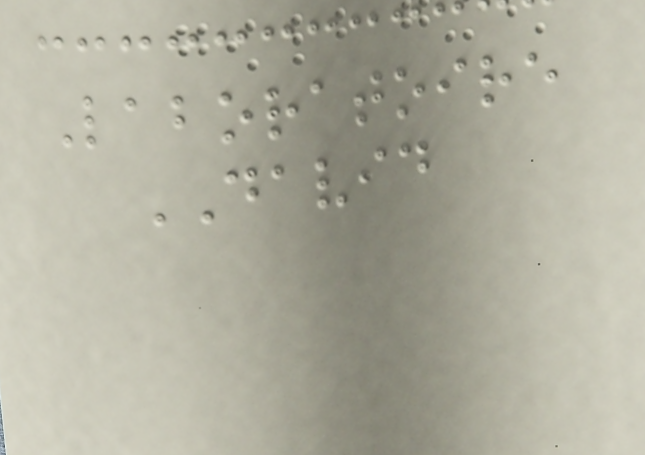Laboratoire
DAVID
